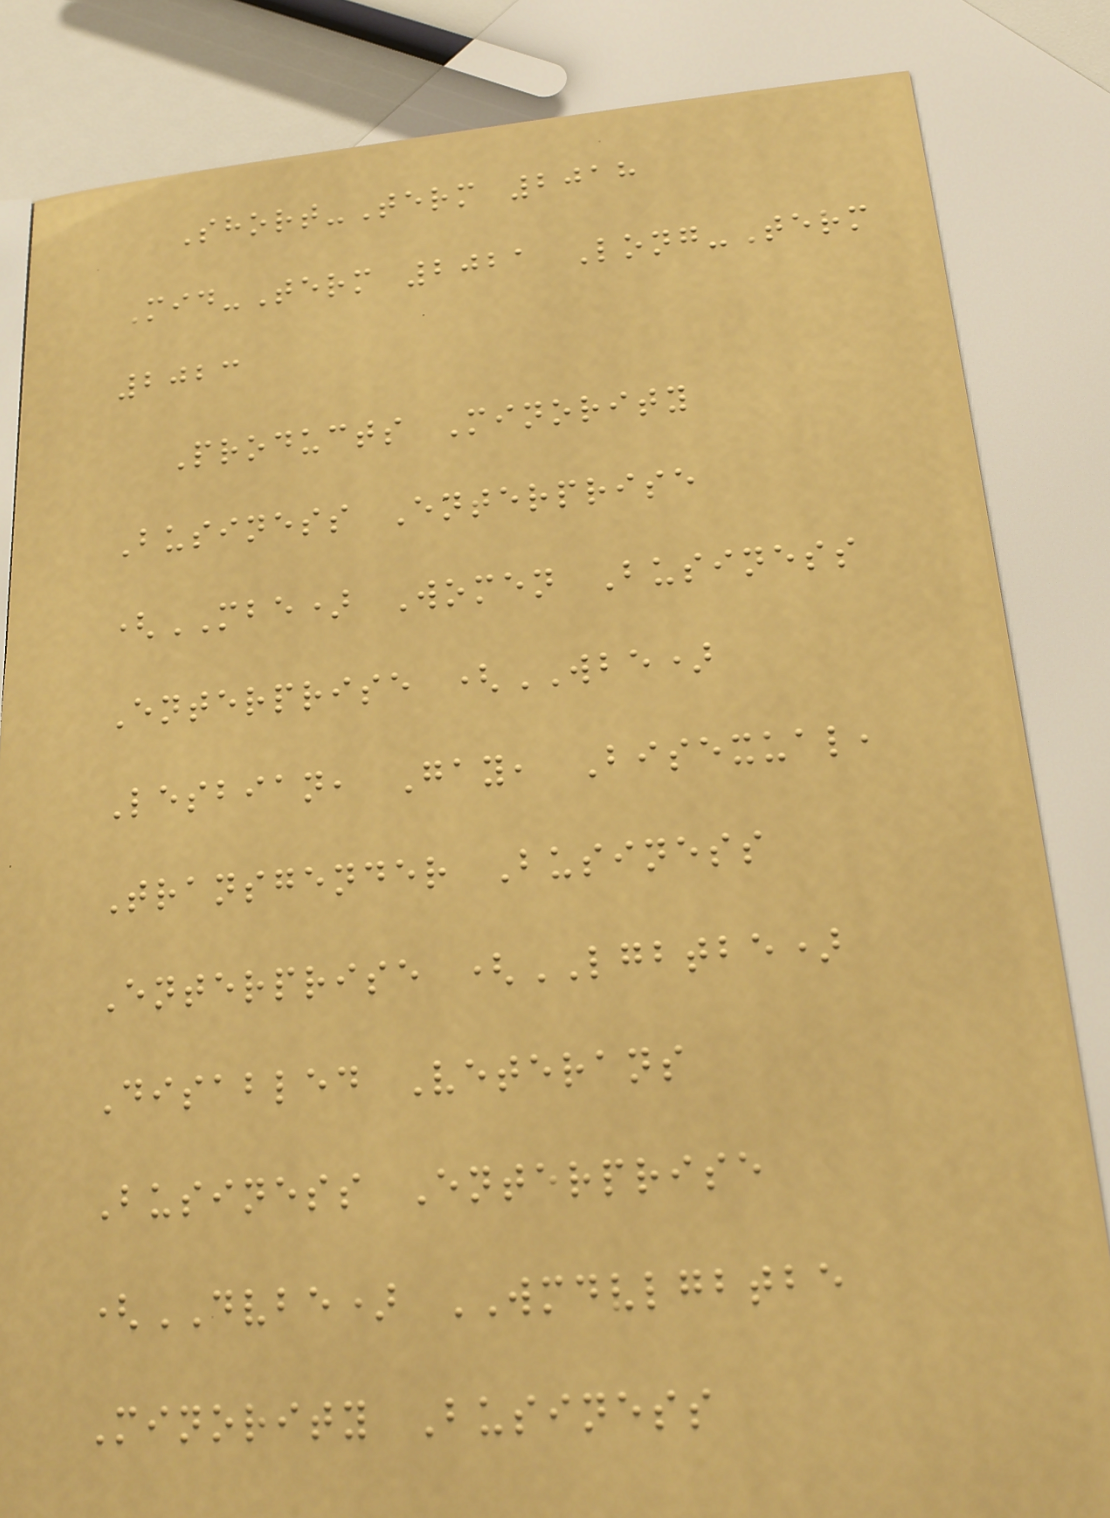Short-Term 2018
Mid-Term 2021 Long-Term
2023
Products Minority
Business Enterprise
(MBE) Women Business
Enterprise (WBE)
Lesbian, Gay, Bisexual,
Transgender Business
Enterprise (LGBTBE)
Disabled Veterans
Business Enterprise
(DVBE) WMDVLGBTBE
Minority Business
